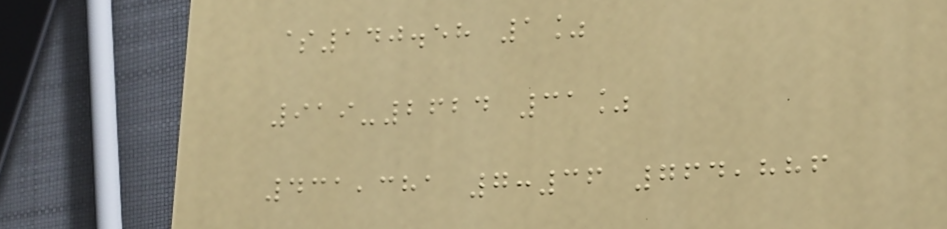$140.58 1%
919-2624 31%
431,381 7:36 764,886
